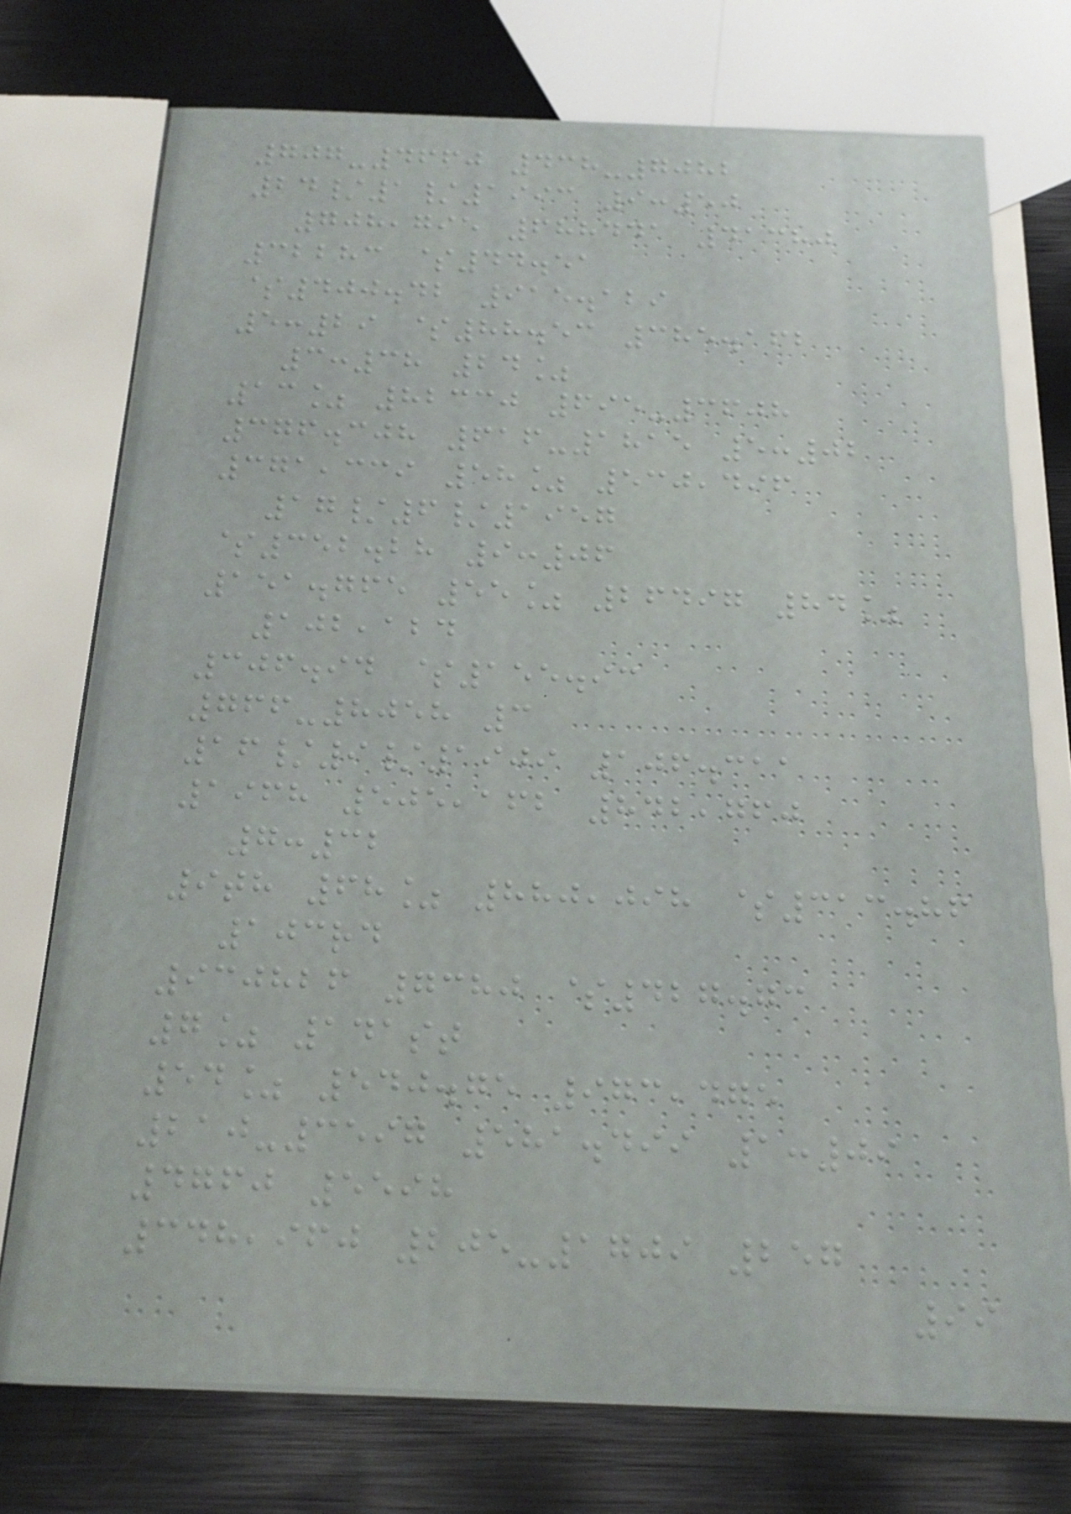707-4660 438-7082
24/1/1993 9:50
708,795 688441 41380
32283 $44.51
$400.42 915.129
5:29 $88.53 385.162
3:38 24%
13% 82330 695-3608
376.308 616-1815 5:02
371,339 58% 530,496
17/6/1957
$352.28 9:06
151.765 55% 26497 84%
102,124
306.94 $155.93
766-8058 3
16/9/1909 106.311
1968 505,162 842,760
7:32
9th 68% 880,098 $313.86
103rd
930826 7380 $427.73
7% 141st
54% 540.75 973,475
210-3597 581.499 1:09
4760 5598
348,960 205-1709 257
99
